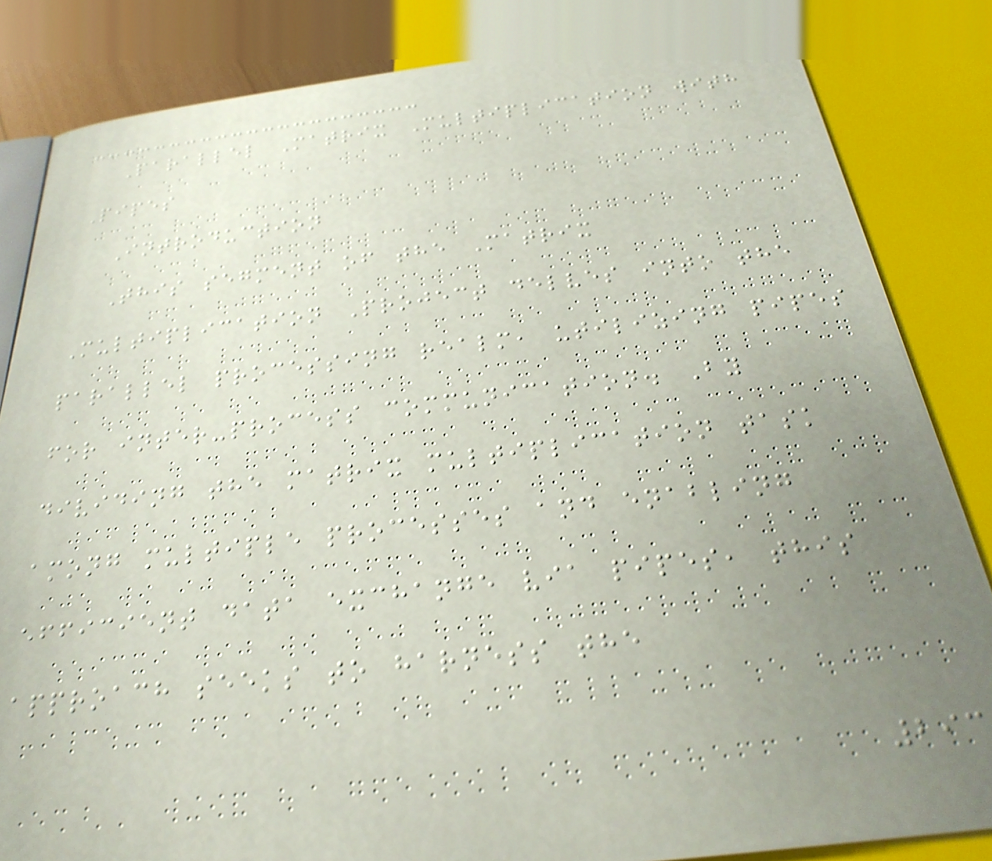Parallel Matrix Multiplication with
Pipes
Introduction
This segment of the Matrix
Multiplication Project delves into the
parallel processing realm, utilizing pipes
for inter-process communication. By
dividing the matrix multiplication task
among multiple processes and enabling
efficient data exchange via pipes, this
approach seeks to harness the
293
